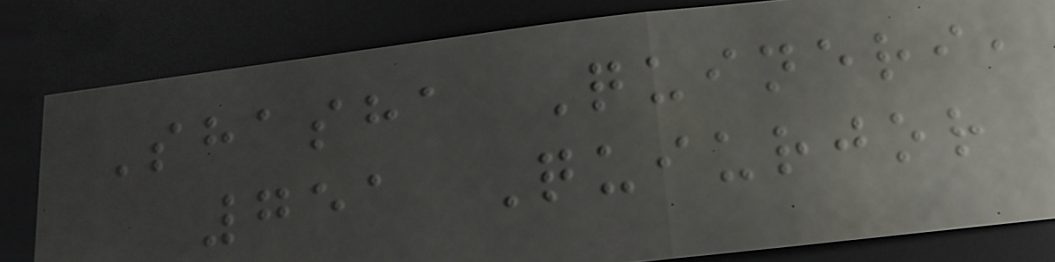Shasha Quineri,
751 Quiurjor
